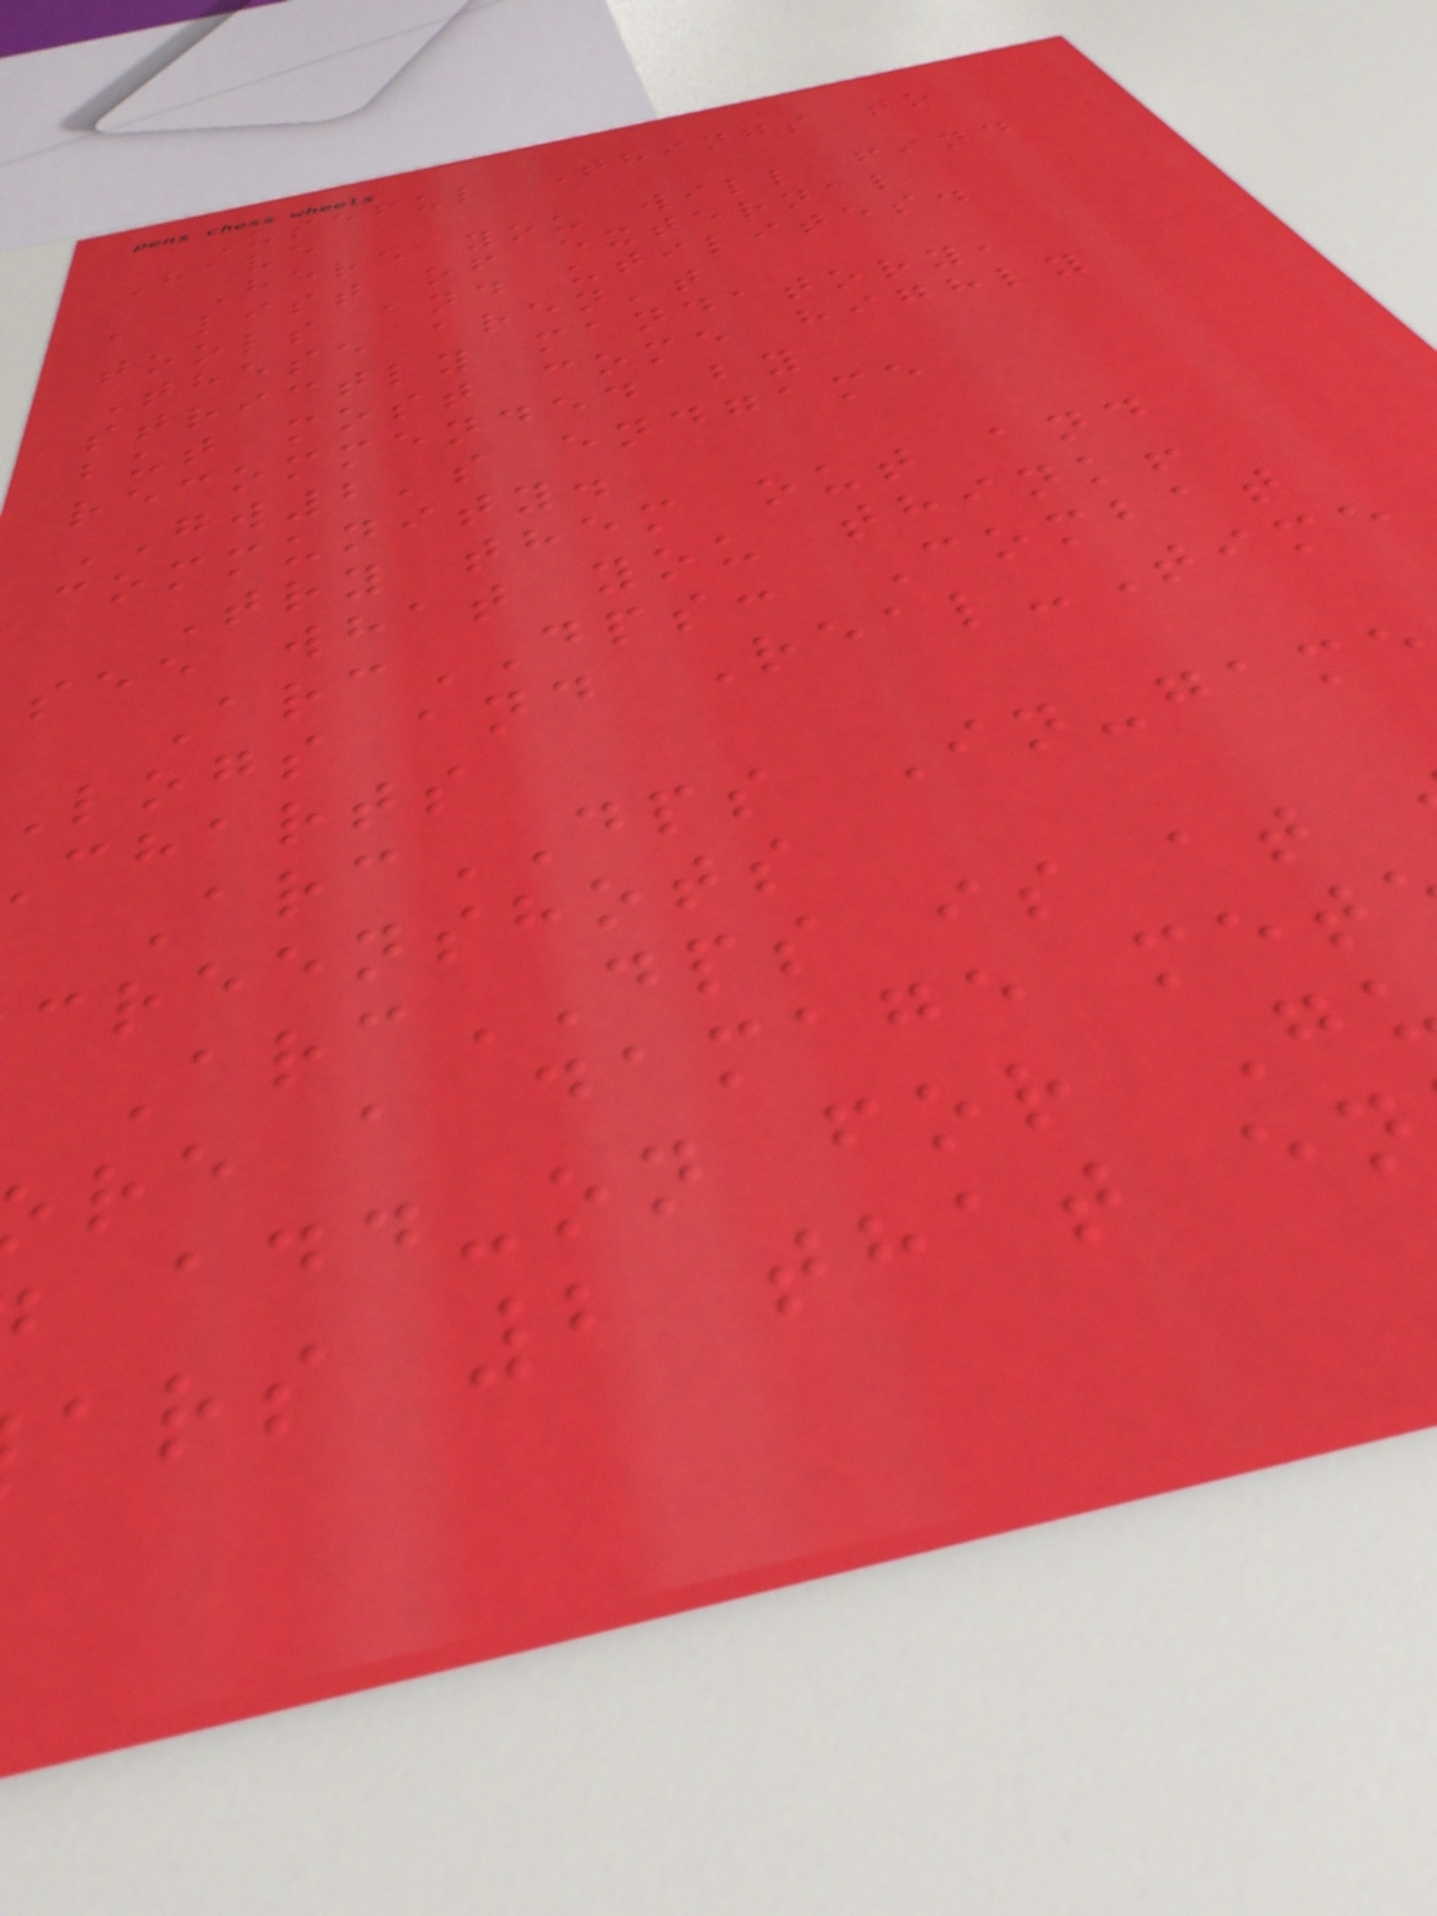Useful Things to
Have
Here you will find
a list of external
tools and utilites.
These aren't
strictly mandatory,
but most come highly
recommended by
GW2's endgame
community.
Try them out and
see what you think!
ArcDPS: Combat
Logs and Real-Time
charts
ArcDPS In-game
creenshots
ArcDPS is at
re a damage met
add-on for G
ars 2 that en
